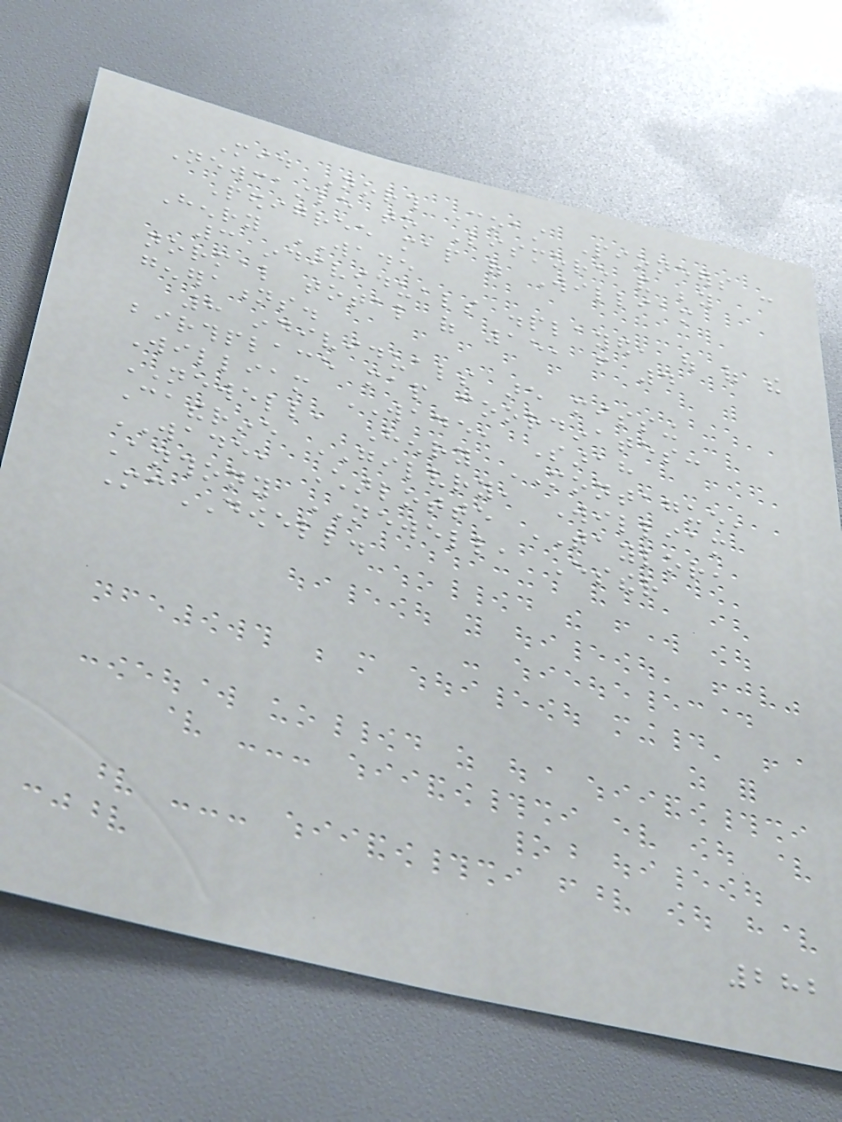Mid North Coast Pioneers -
Newcastle to Lismore and beyond
Pedigree map of William
Henry WADE
3 individuals displayed, out of the
normal total of 15, from 4
generations.
8 individuals are missing
birthplace map coordinates:
William WADE, Sarah
NEWELL, Henry MONTAGUE,
Catherine GILVRY, William
WADE, Charlotte TAYLOR,
Anthony NEWELL, Esther
McDOWELL.
282
